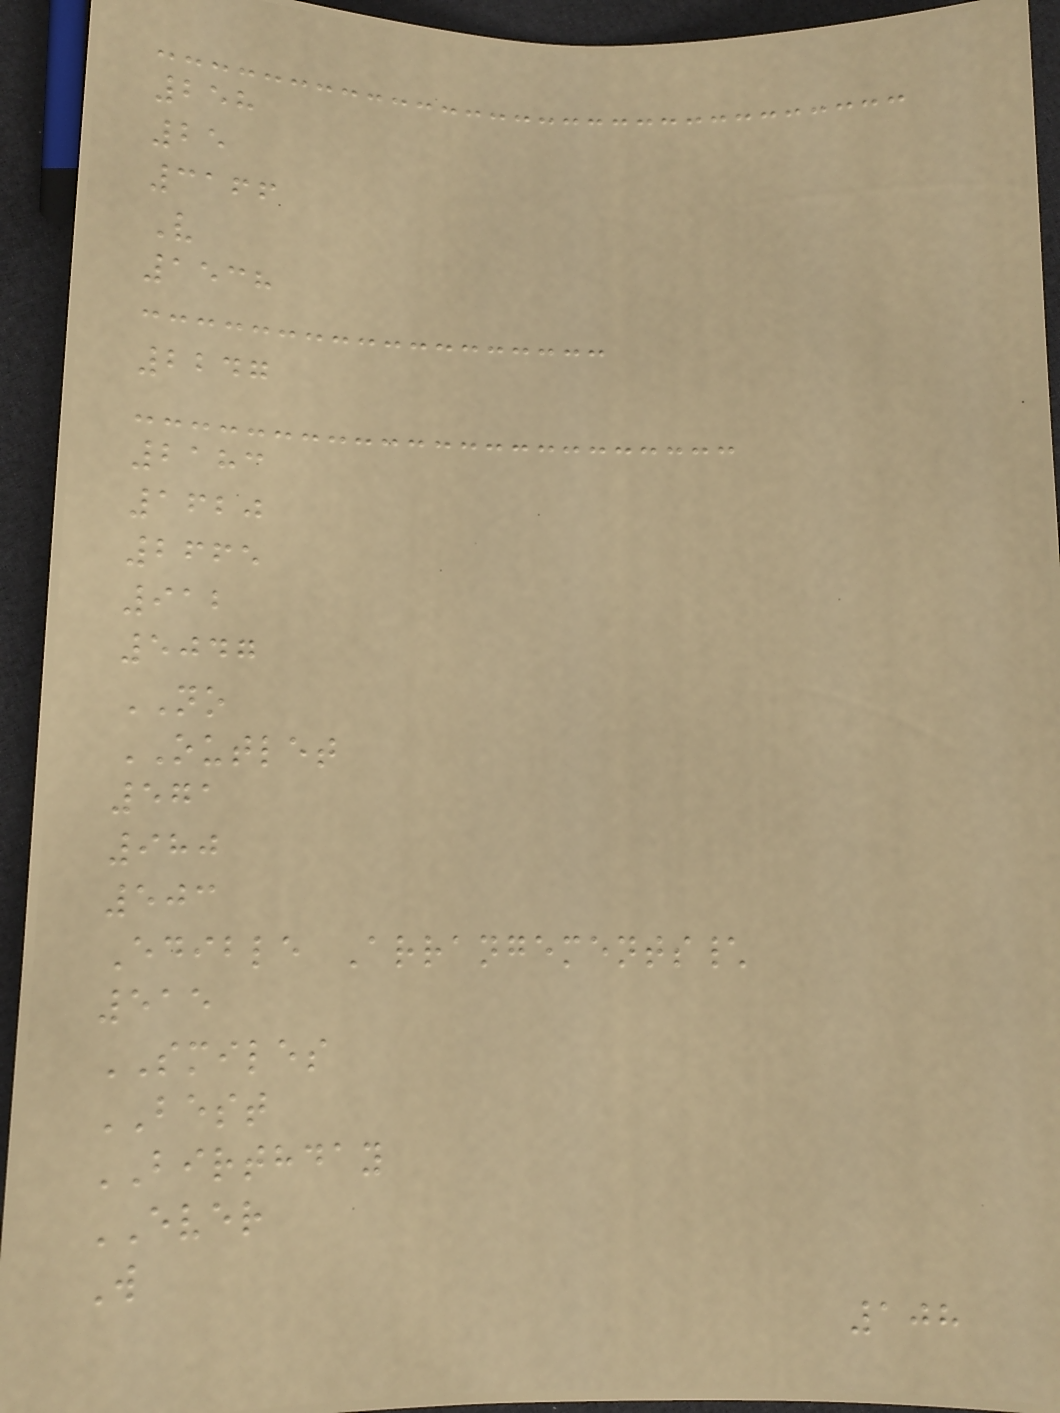258
25
3166
V
1538
2247
2183
1620
2665
912
5047
NO
OUTLET
571
980
503
Edible Arrangements\
515
SMILES
BEST
BIRTHDAY
EVER
W
108
